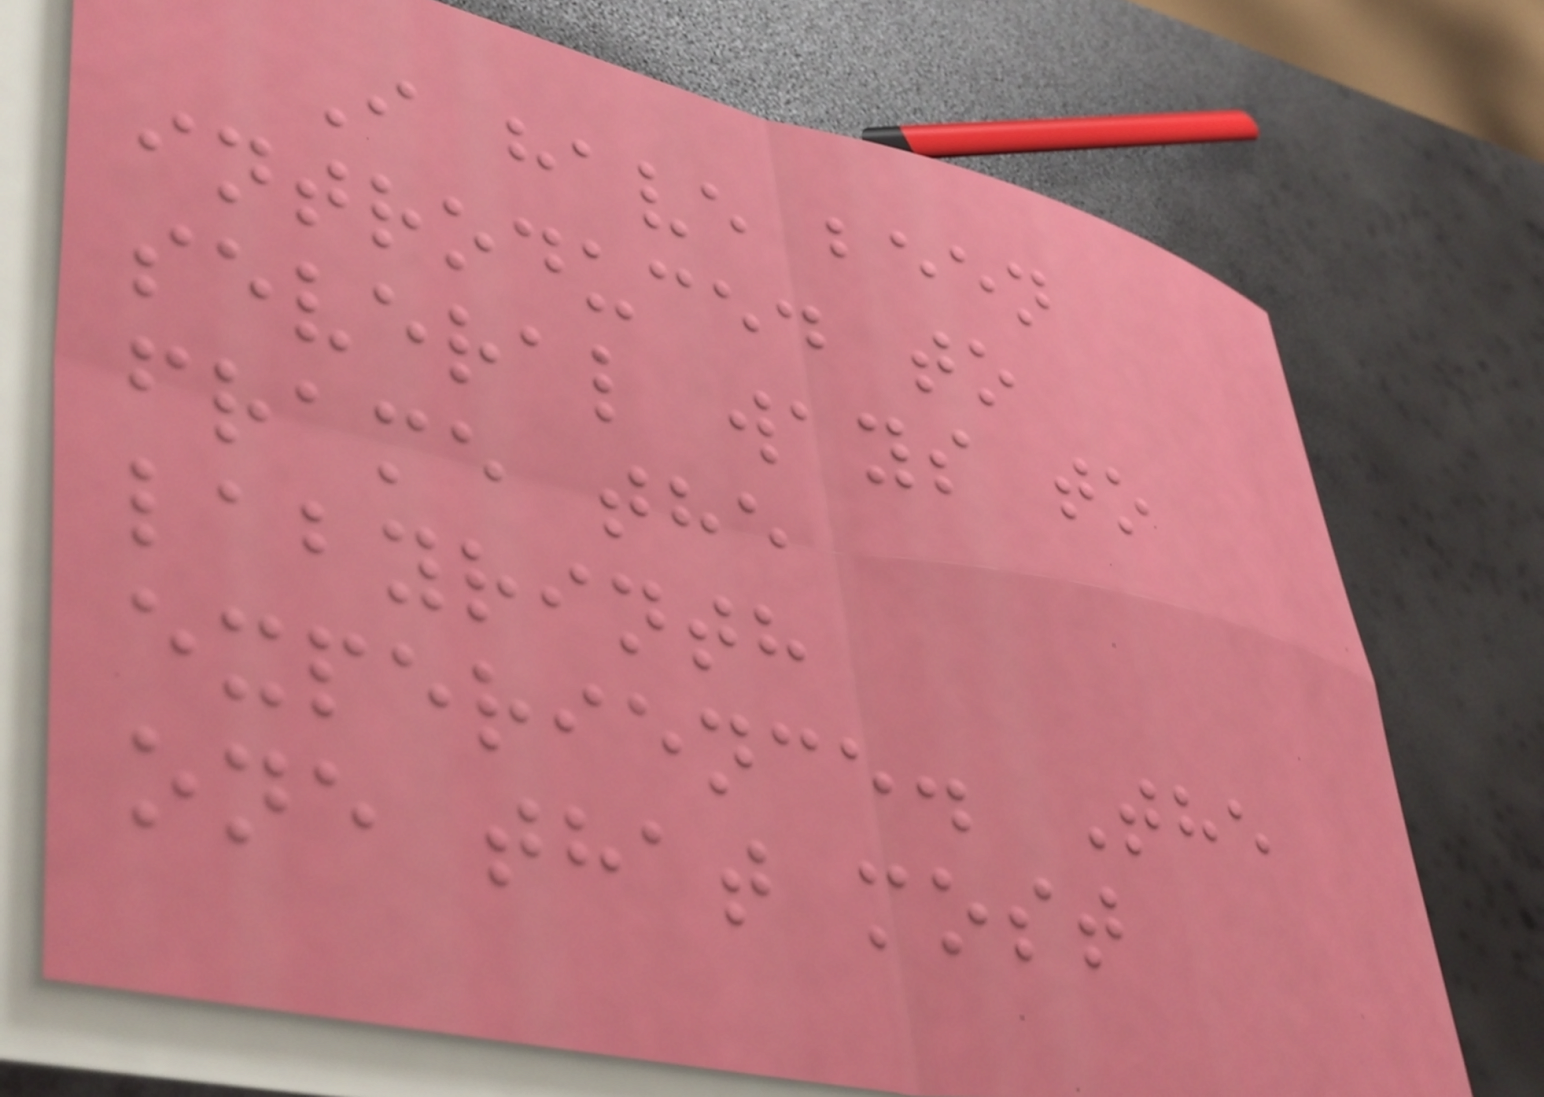I have been
introduced to
several ways to
frame the
labyrinth
experience. The
one that most
